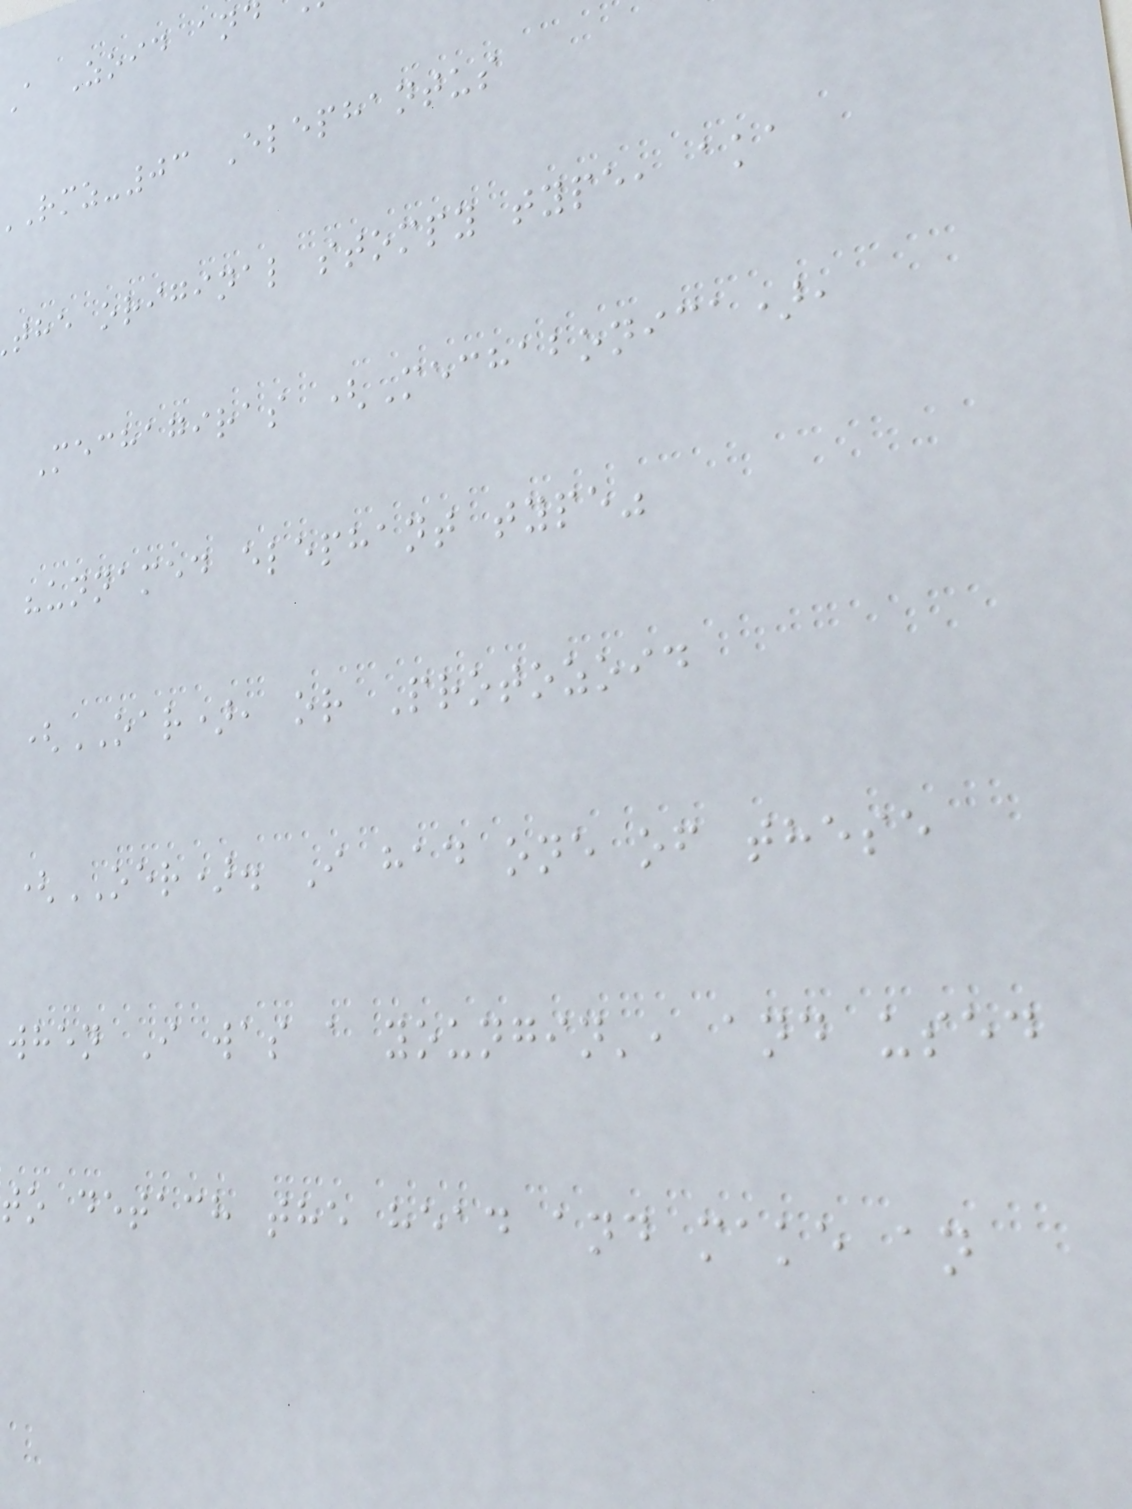A Zoid and
rmz-03 Elephantus
the original stompy type, aka
Mechagiras (Mechabonica),
"unnamed elephant type"
(OAR), or Protozoid
(OER). I had one of these
when I was a youngin', and used
to detach the head and make an
